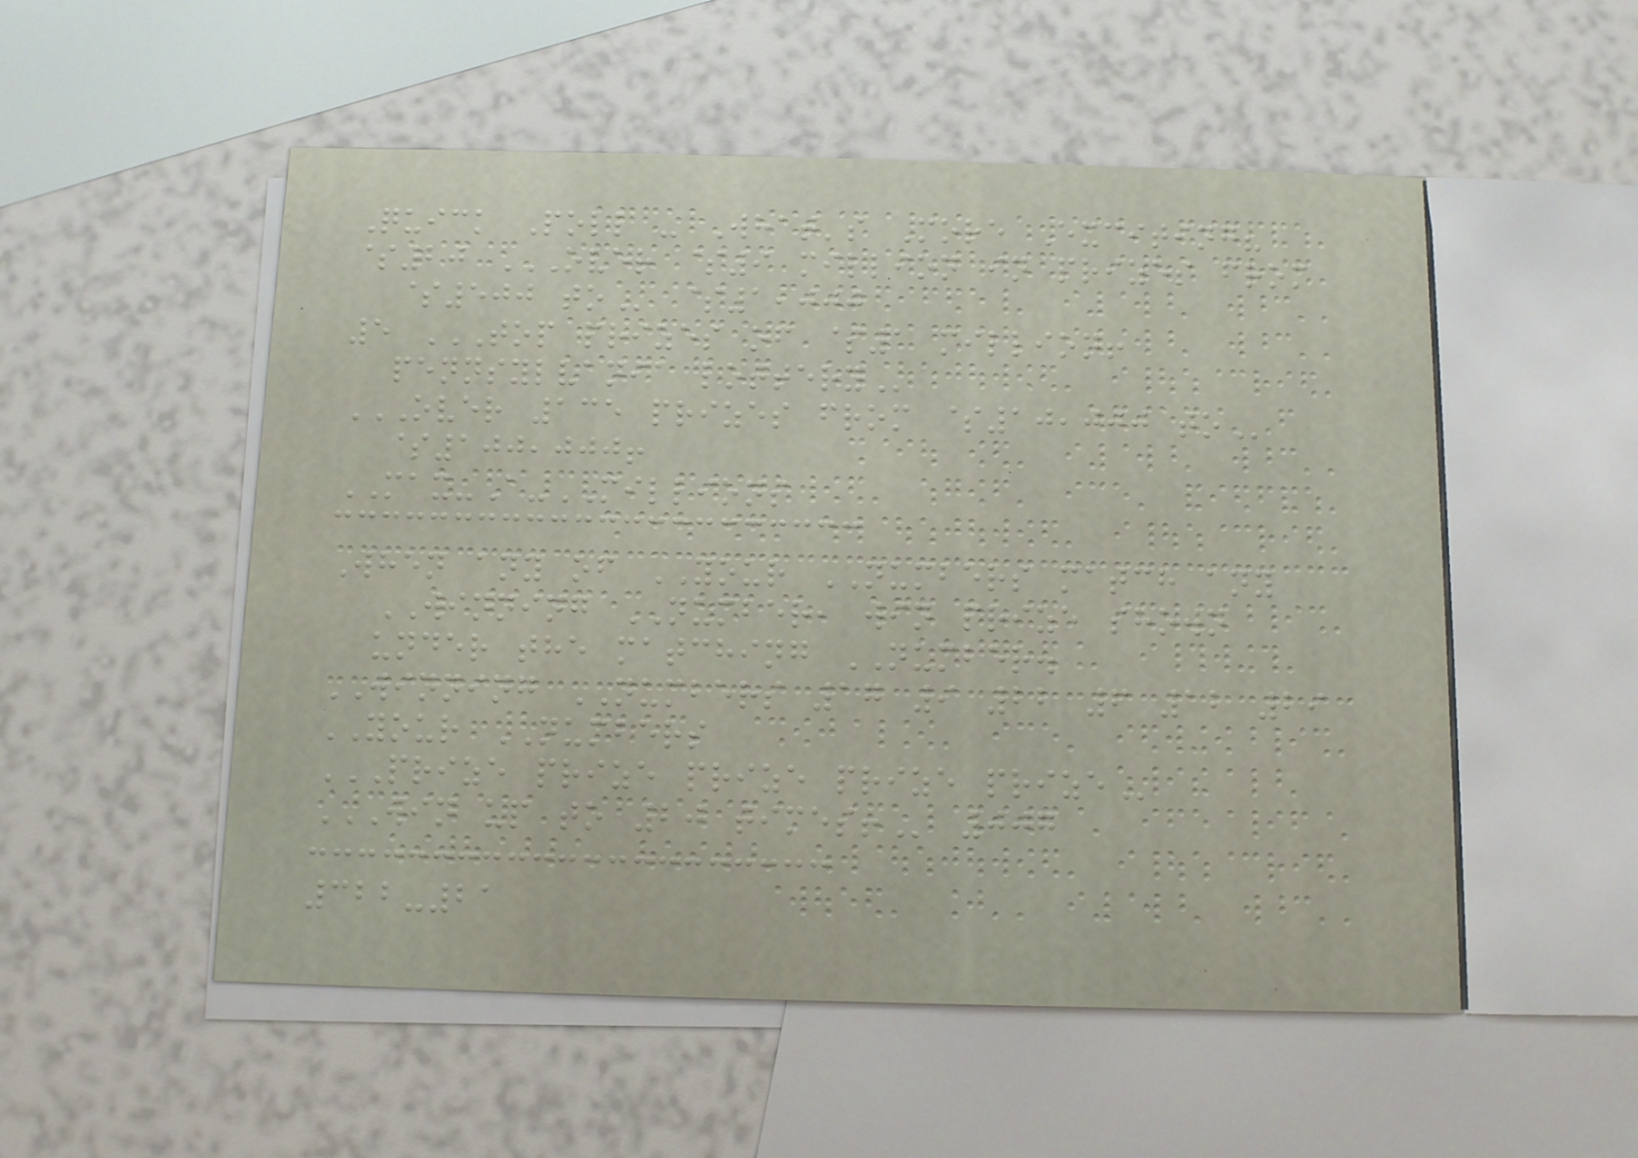Quick Poll - What's More Exciting?
$20 OVER $9 MILLION IN PRIZES FROM
$500 TO $1,000
5 TOP PRIZES OF $1 MILLION!
PENNSYLVANIA LOTTERY
OVER 135 PRIZES FROM $10,000 TO
$100,000!
MAX-A-MILLIONS
When any of YOUR NUMBERS match any
WINNING NUMBER, win prize shown
under the matching NUMBER.
WINNING NUMBERS 17 9 22 6 12 29
YOUR NUMBERS
PRIZE PRIZE PRIZE PRIZE PRIZE
WIN UP TO 20 TIMES! 007
322-21
